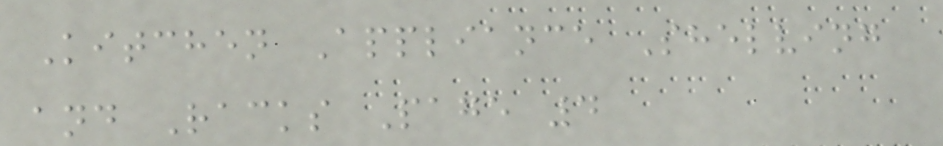Kitchen Appliance Shelving
and Racks Page 4
